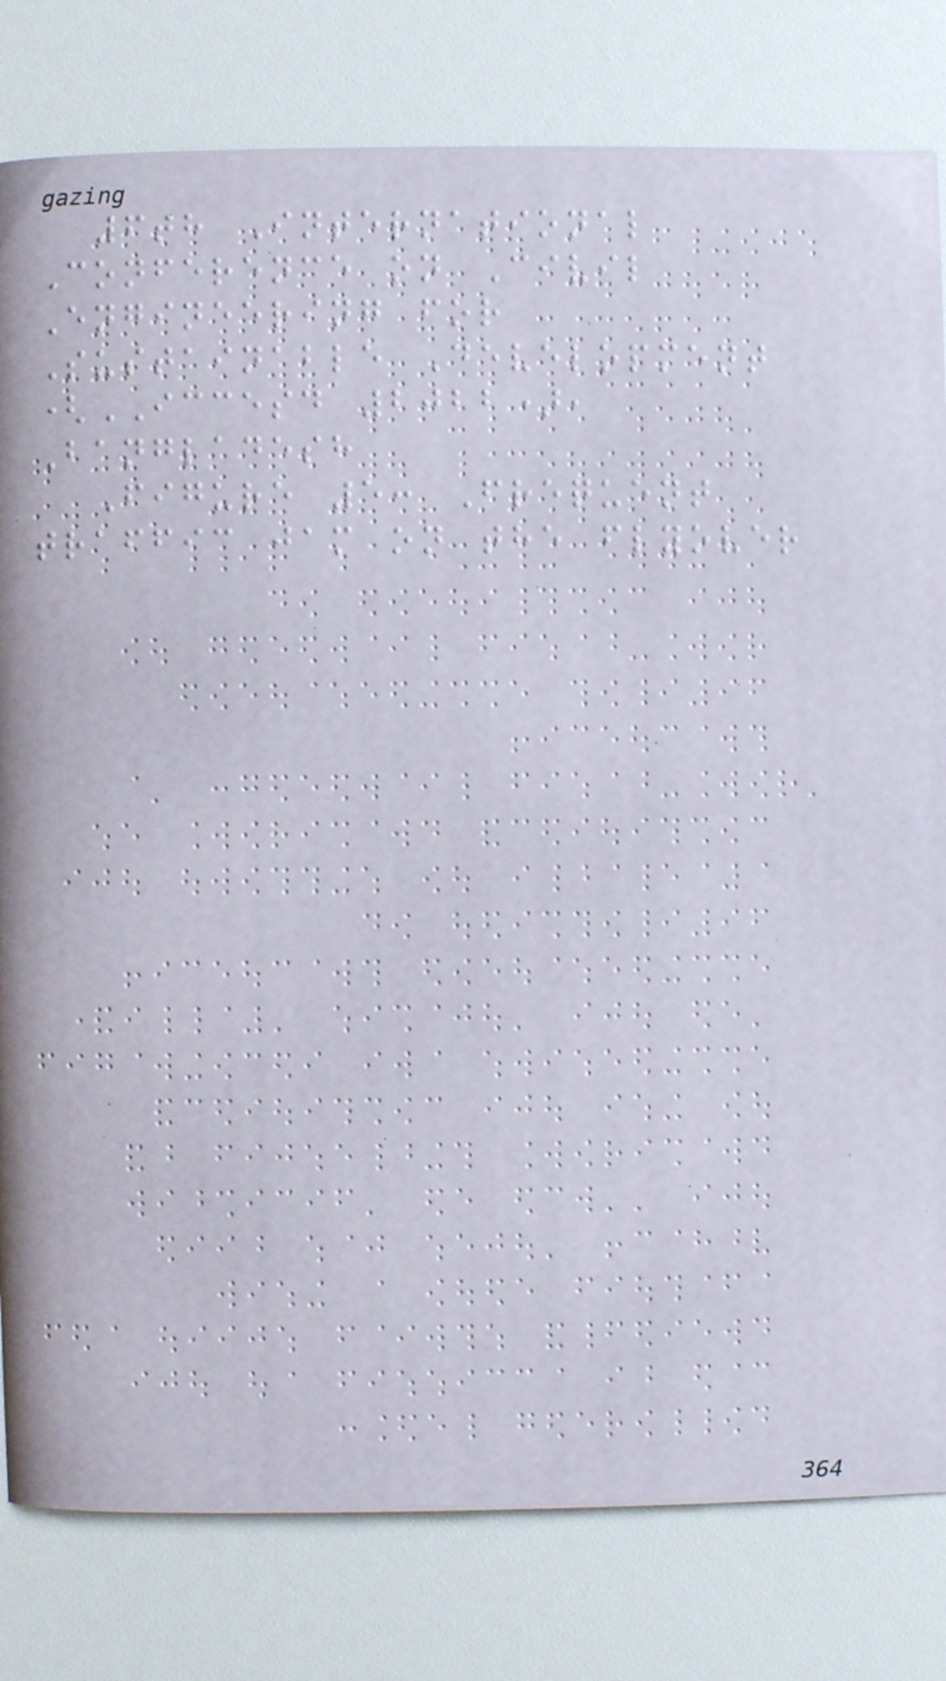6th International
Conference on Civil
Engineering for
Sustainable Development
(ICCESD 2022),
Bangladesh
Figure 5: Frequent
traffic jam on the flyover
